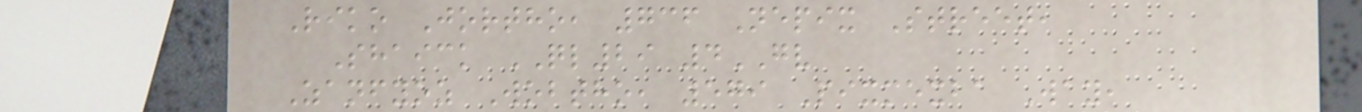Riko Jortho, 736 Nepix Street,
Shaick QL29 4GV
Zanfyoz Wobtho, 579 Pixmexba Way,
